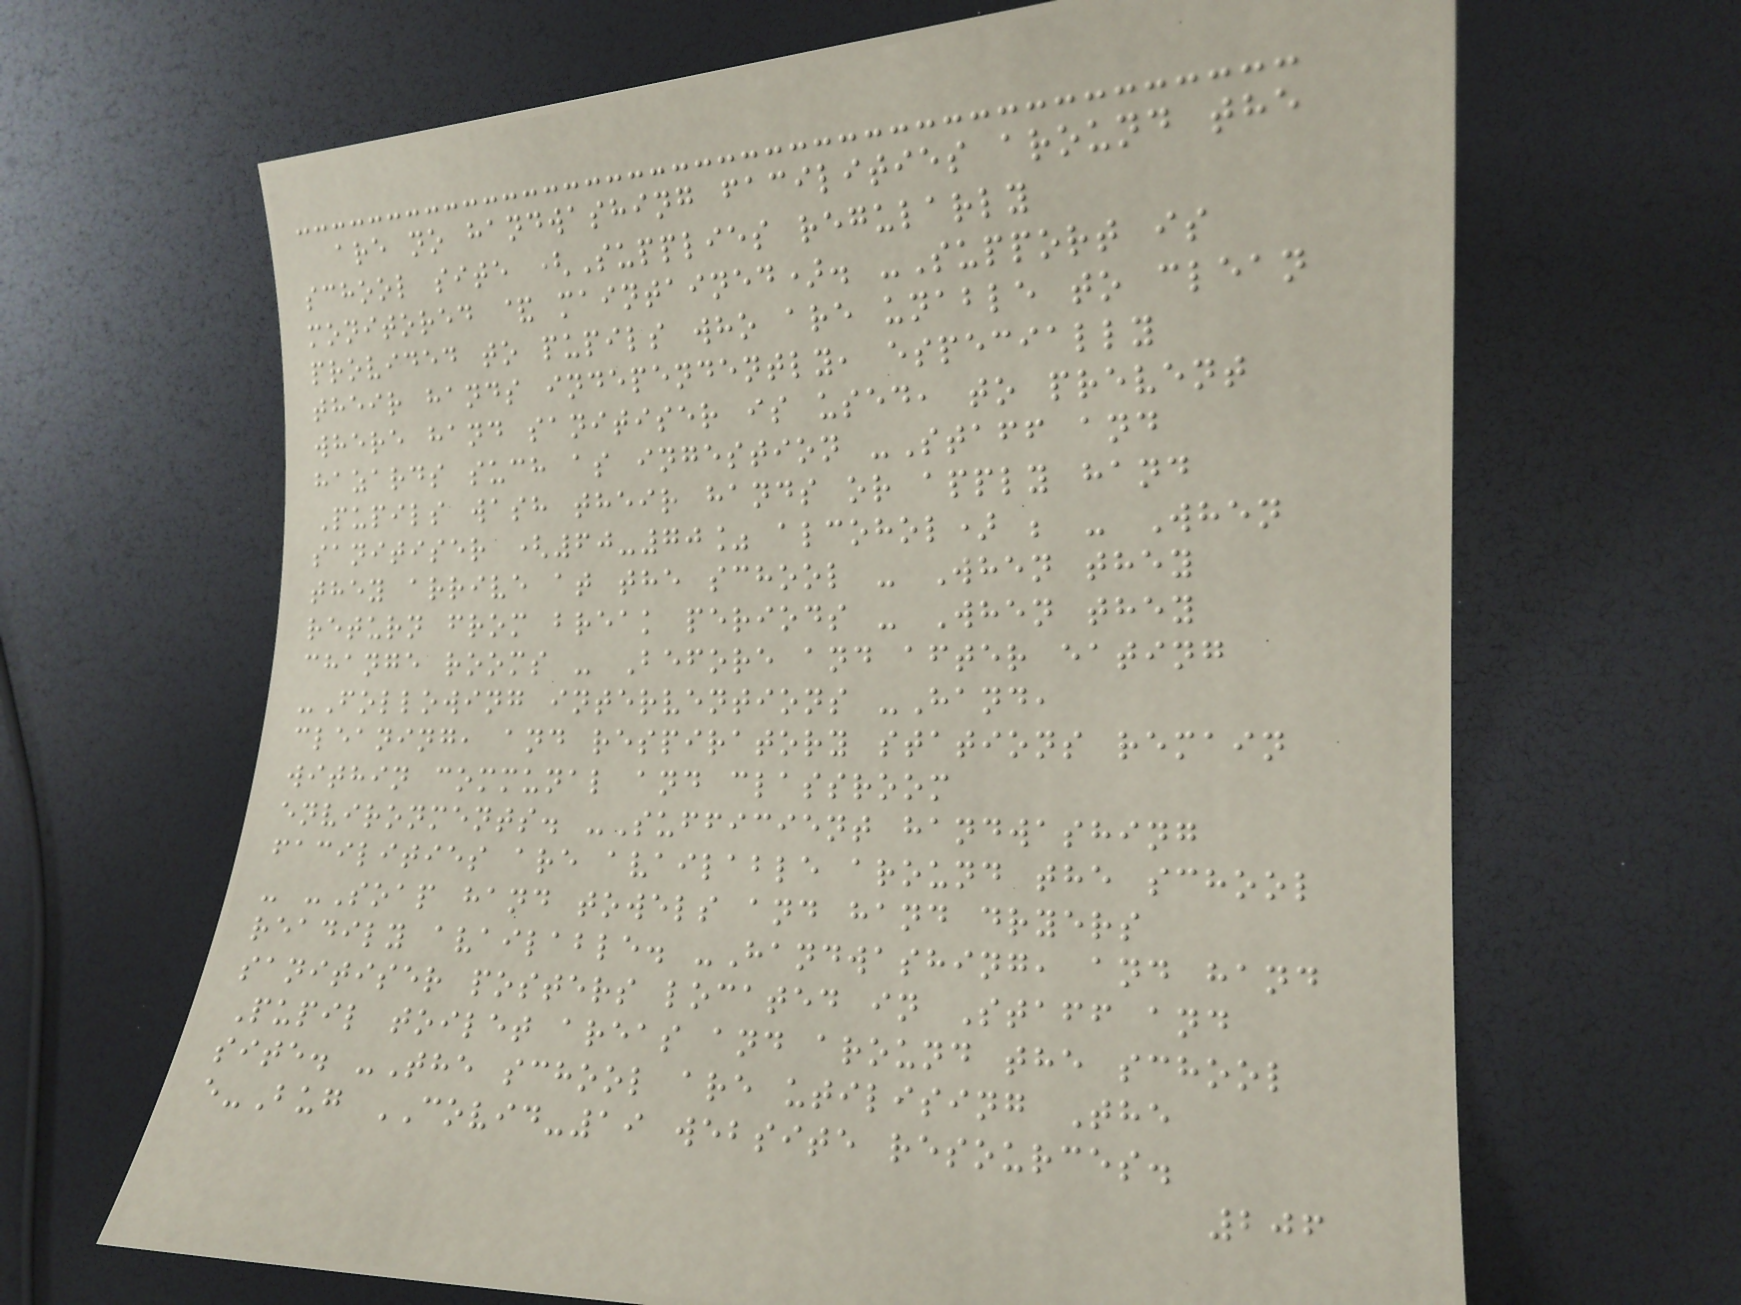are no handwashing facilities around the
school site (Supplies regularly
monitored & maintained). -Support is
provided to pupils who are unable to clean
their hands independently, especially
where hand sanitiser is used, to prevent
hazards such as ingestion -Staff and
Pupils wash their hands or apply hand
sanitiser (60-70% alcohol) ; - When
they arrive at the school - When they
return from break periods - When they
change rooms - Before and after eating
-Following interventions -Hand,
cleaning, and respiratory stations remain
within communal and classroom
environments. -Sufficient handwashing
facilities are available around the school
- -Soap hand towels and hand dryers
readily available. -Handwashing, and hand
sanitiser posters located in Staff and
Pupil toilet areas and around the school
site. -The school are utilising The
e-Bug COVID-19 website resources.
206
